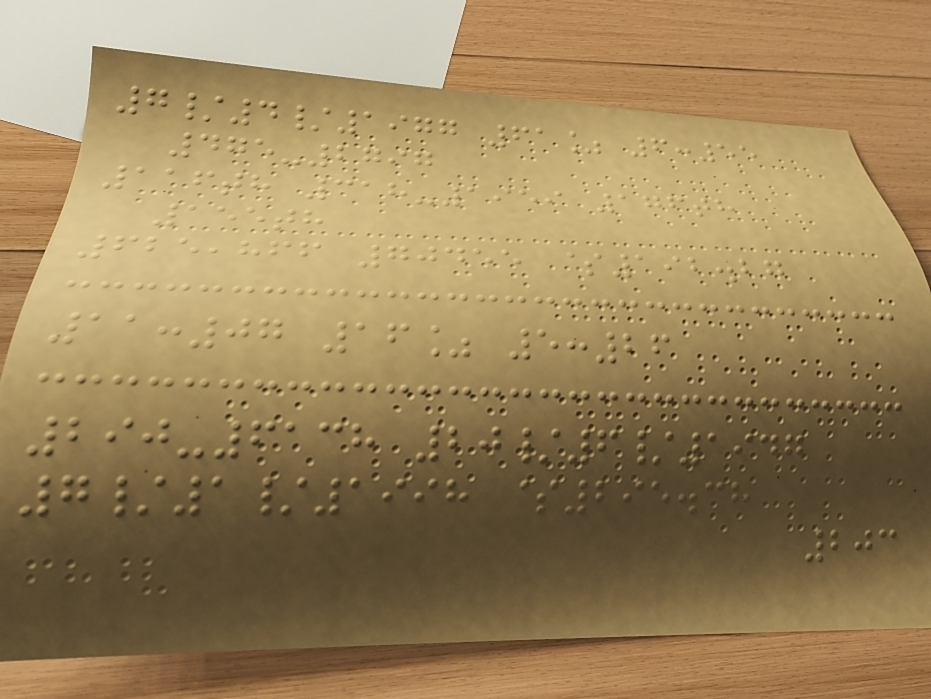7/4/1977 61% 6:55
475-2797
116th 318-1959 176th
155th
625,866 70455 $192.27
11:07 16% 5:26
290-6138 20/6/1947
7/1/1998 $295.38
203
